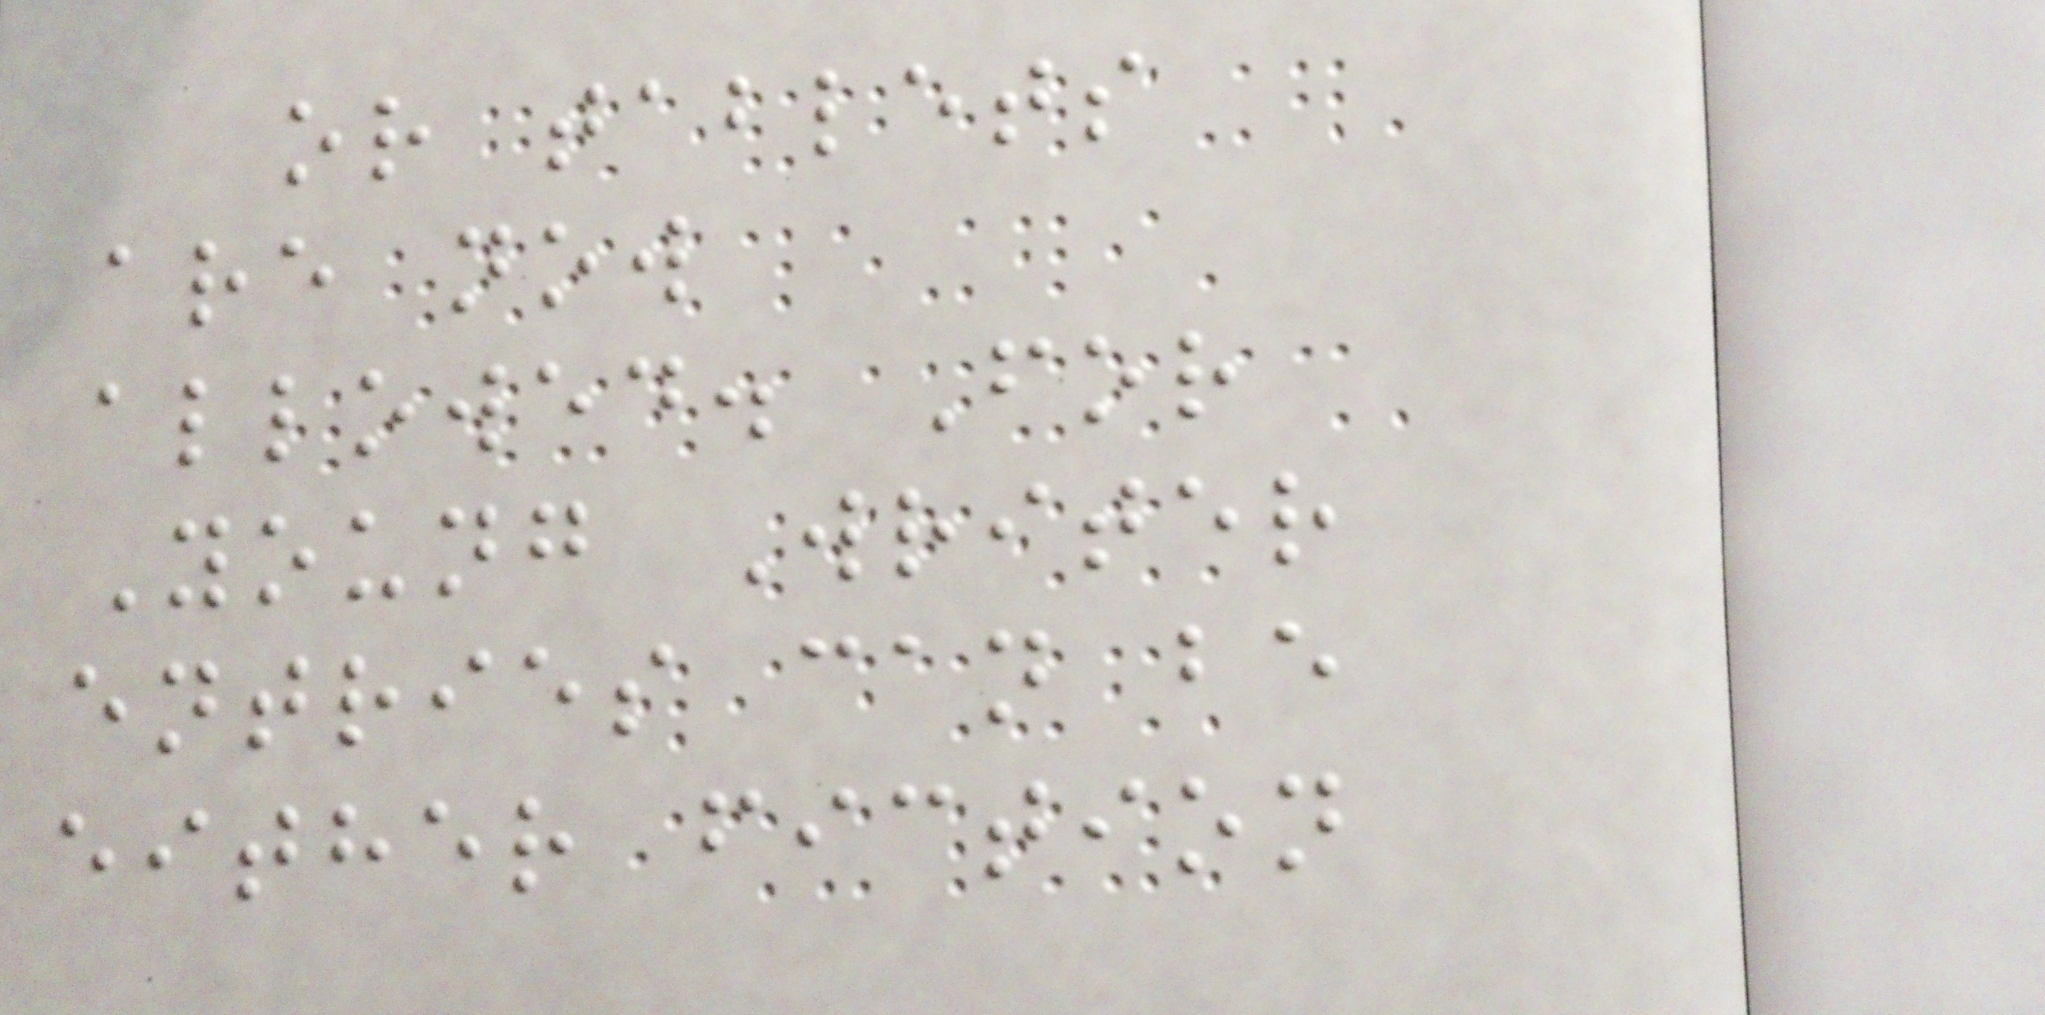or tablets
are now
allowed. For
Young Writer
entries can be
either fiction
